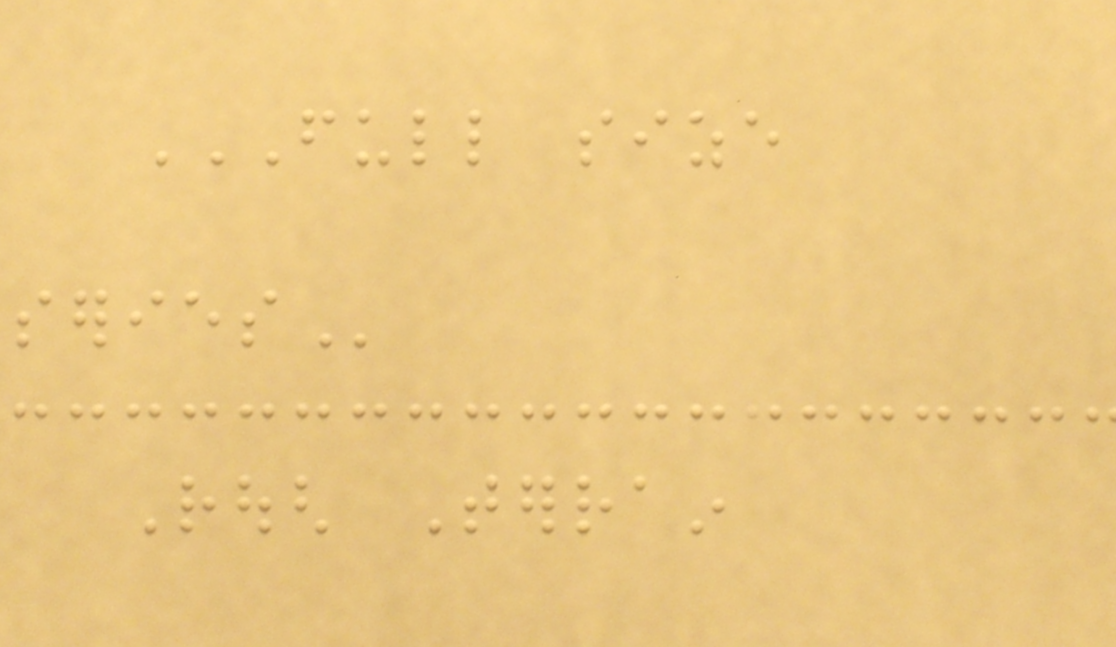FULL SIZE
SERIES
Rough Terrain
